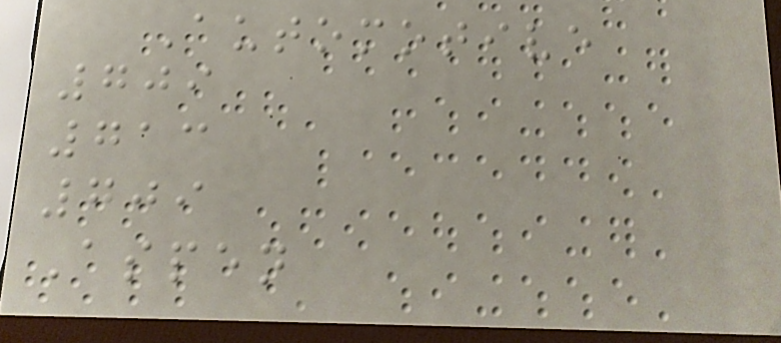Automotive
709
713
709
Aspen
